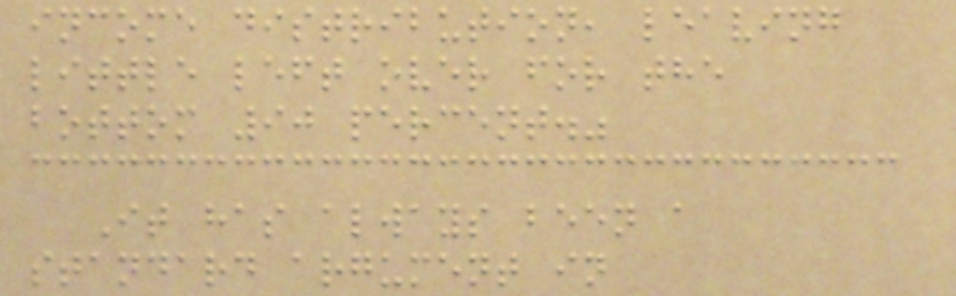income distribution, leaving
little left over for the
bottom 90 percent."
It has always been a
standard argument in
